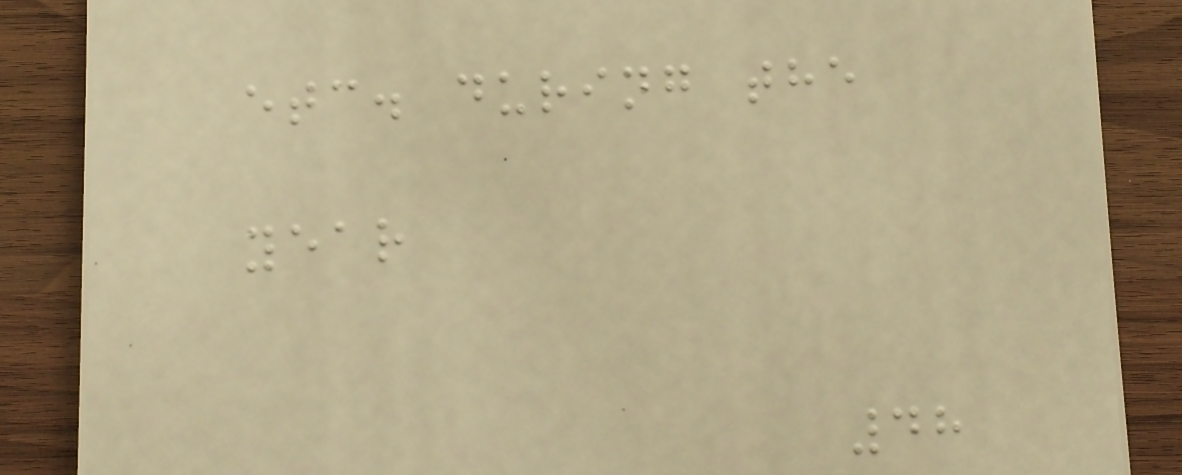etc. during the
year
48
